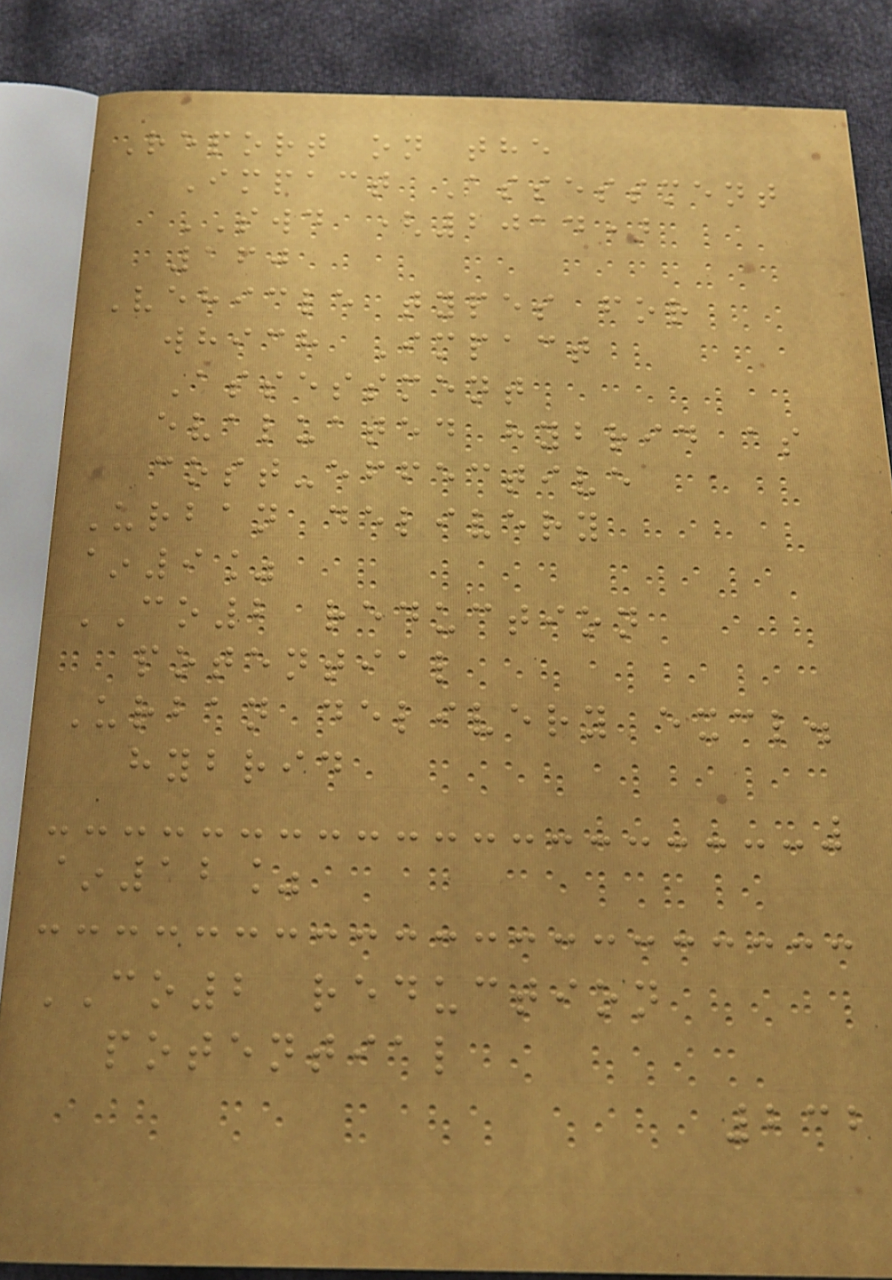Report on the
Impact Assessment
SWD (2014)
160
Vehicle types for
which Impact
Assessment
evaluated hybrid as
cost-effective
Urban delivery
~9%
CO2 reduction
potential
Urban delivery excl.
hybrid
~12%
CO2 reduction
potential
232
